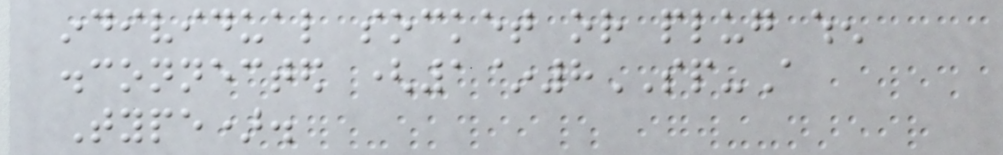individual socket or plug when
disconnected (1~8SP-A
Type).
